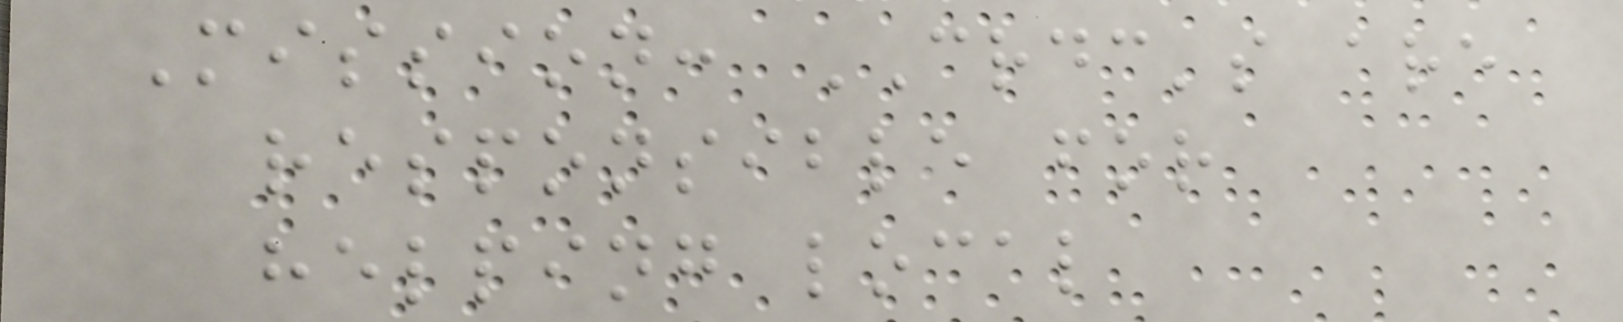Mission: CRDC's are
responsible for
helping local
